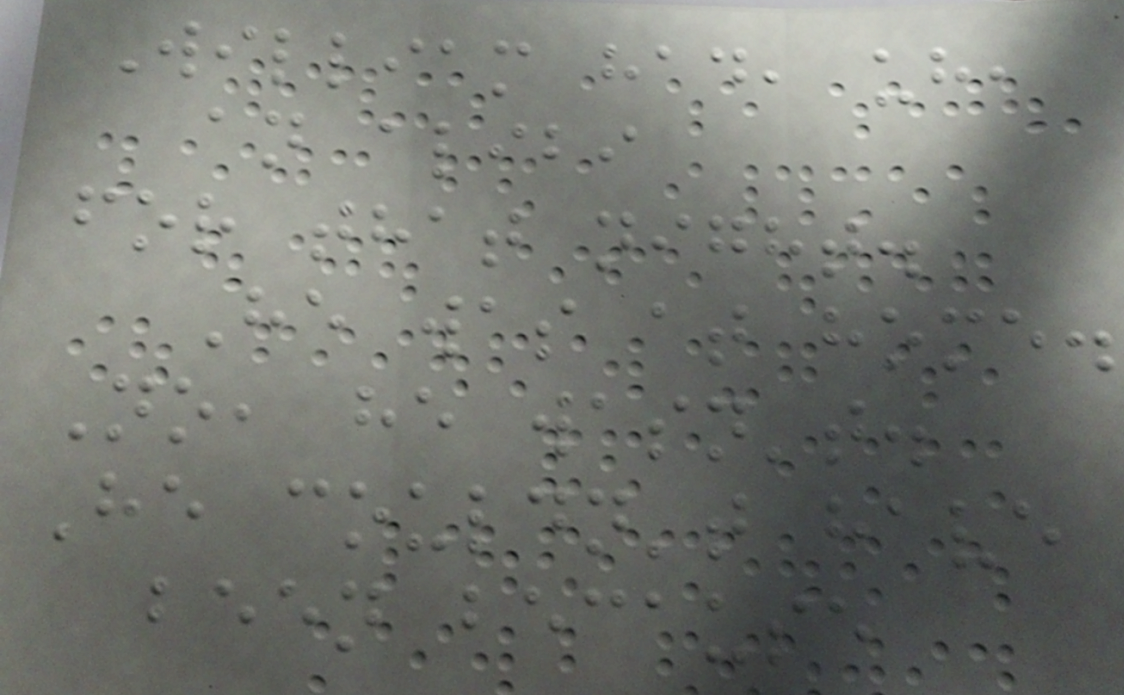William had, uh,
an alibi
for that night.
He was at home.
No, he wasn't.
He couldn't have
been because
